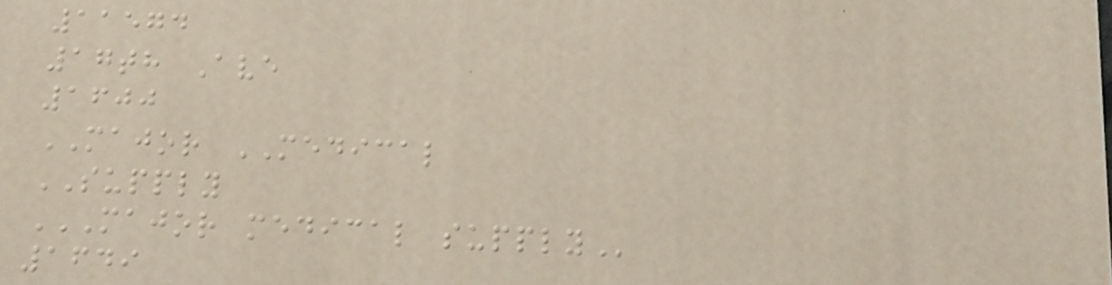11574
17th Ave
1600
MAJOR MEDICAL
SUPPLY
MAJOR MEDICAL SUPPLY
1649
